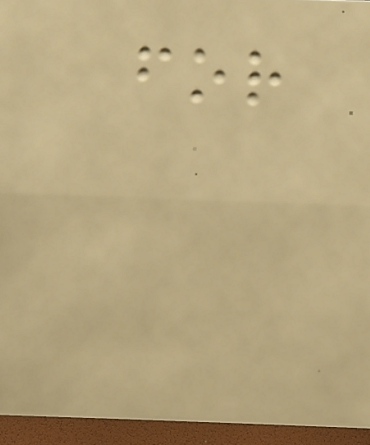for
